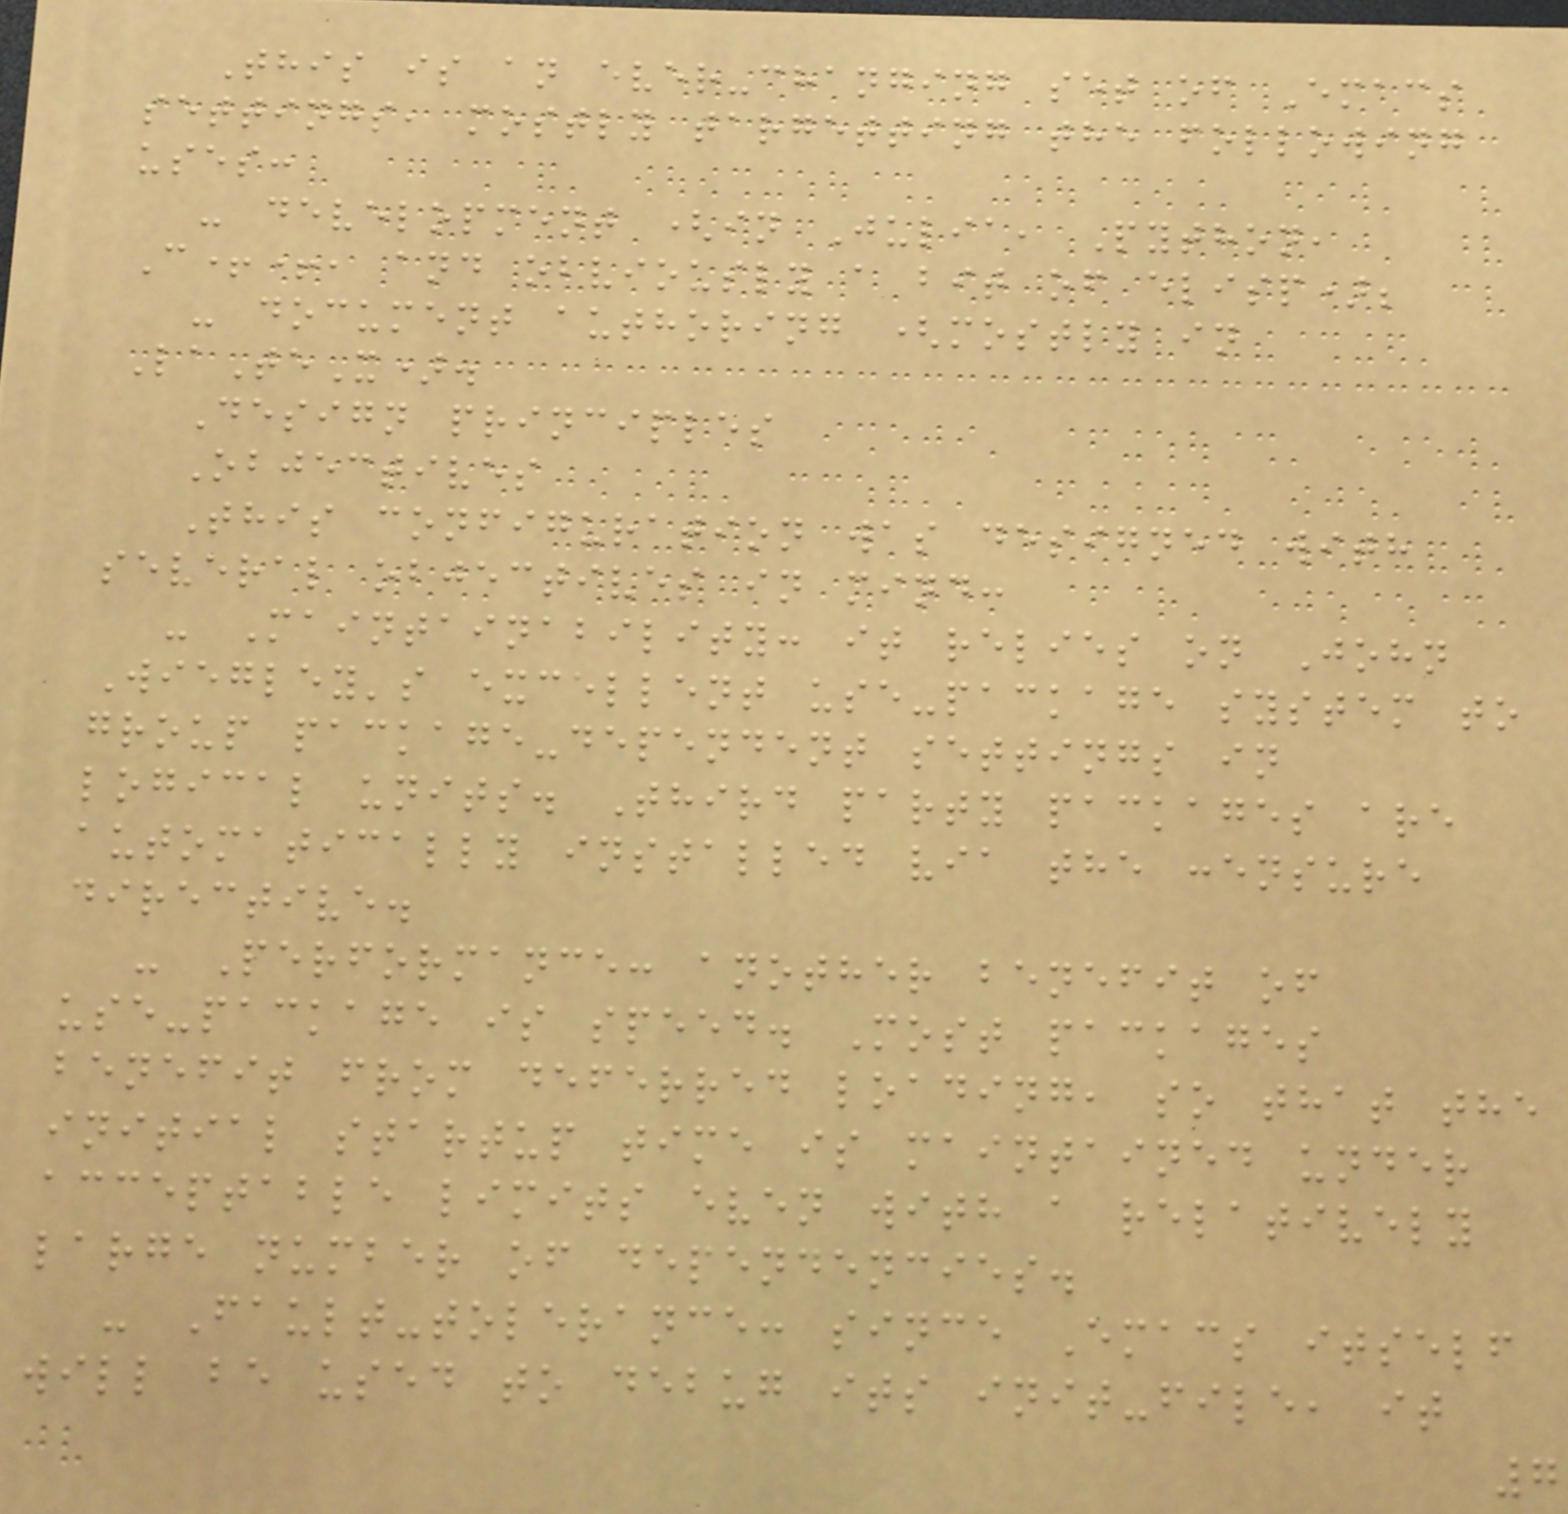This is an ever-changing set of Emacs
settings, mostly targetting the following
uses:
- development (in Julia, Python,
C++, and obviously a bit of elisp);
- document authoring (mostly in
LaTeX).
Design principles
Objectives
This configuration was designed with
several objectives in mind:
- Maintainability: it relies on John
Wiegley's excellent use-package system to
group package-dependent settings in
logical units. Third party packages are
automatically installed via the :ensure
directive.
- Performance: another benefit of
use-package is speed. Most packages
benefit from deferred loading, so that the
initial startup time is maintained under
acceptable limits even with a relatively
large number of dependencies.
- Fault-tolerance: since Emacs itself
will be used to debug its init-file, it
7
